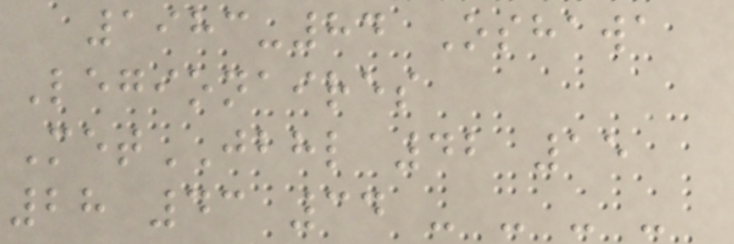1983-84 Oshawa
Legionaires
MetJBHL 42 15
28 43 34 - - - -
